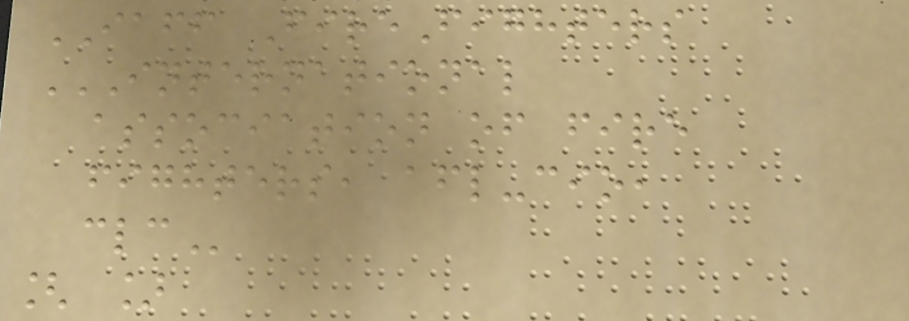IAFF FireFighters
INTERNATIONAL
ASSOCIATION OF FIRE
FIGHTERS, AFL-CIO,
CLC
[ ]
